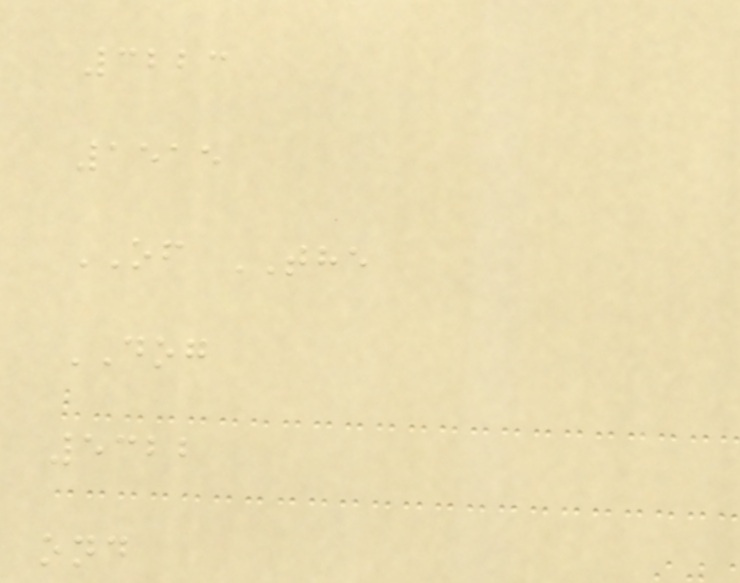3223
1515
OF THE
DOG
5322
ond
